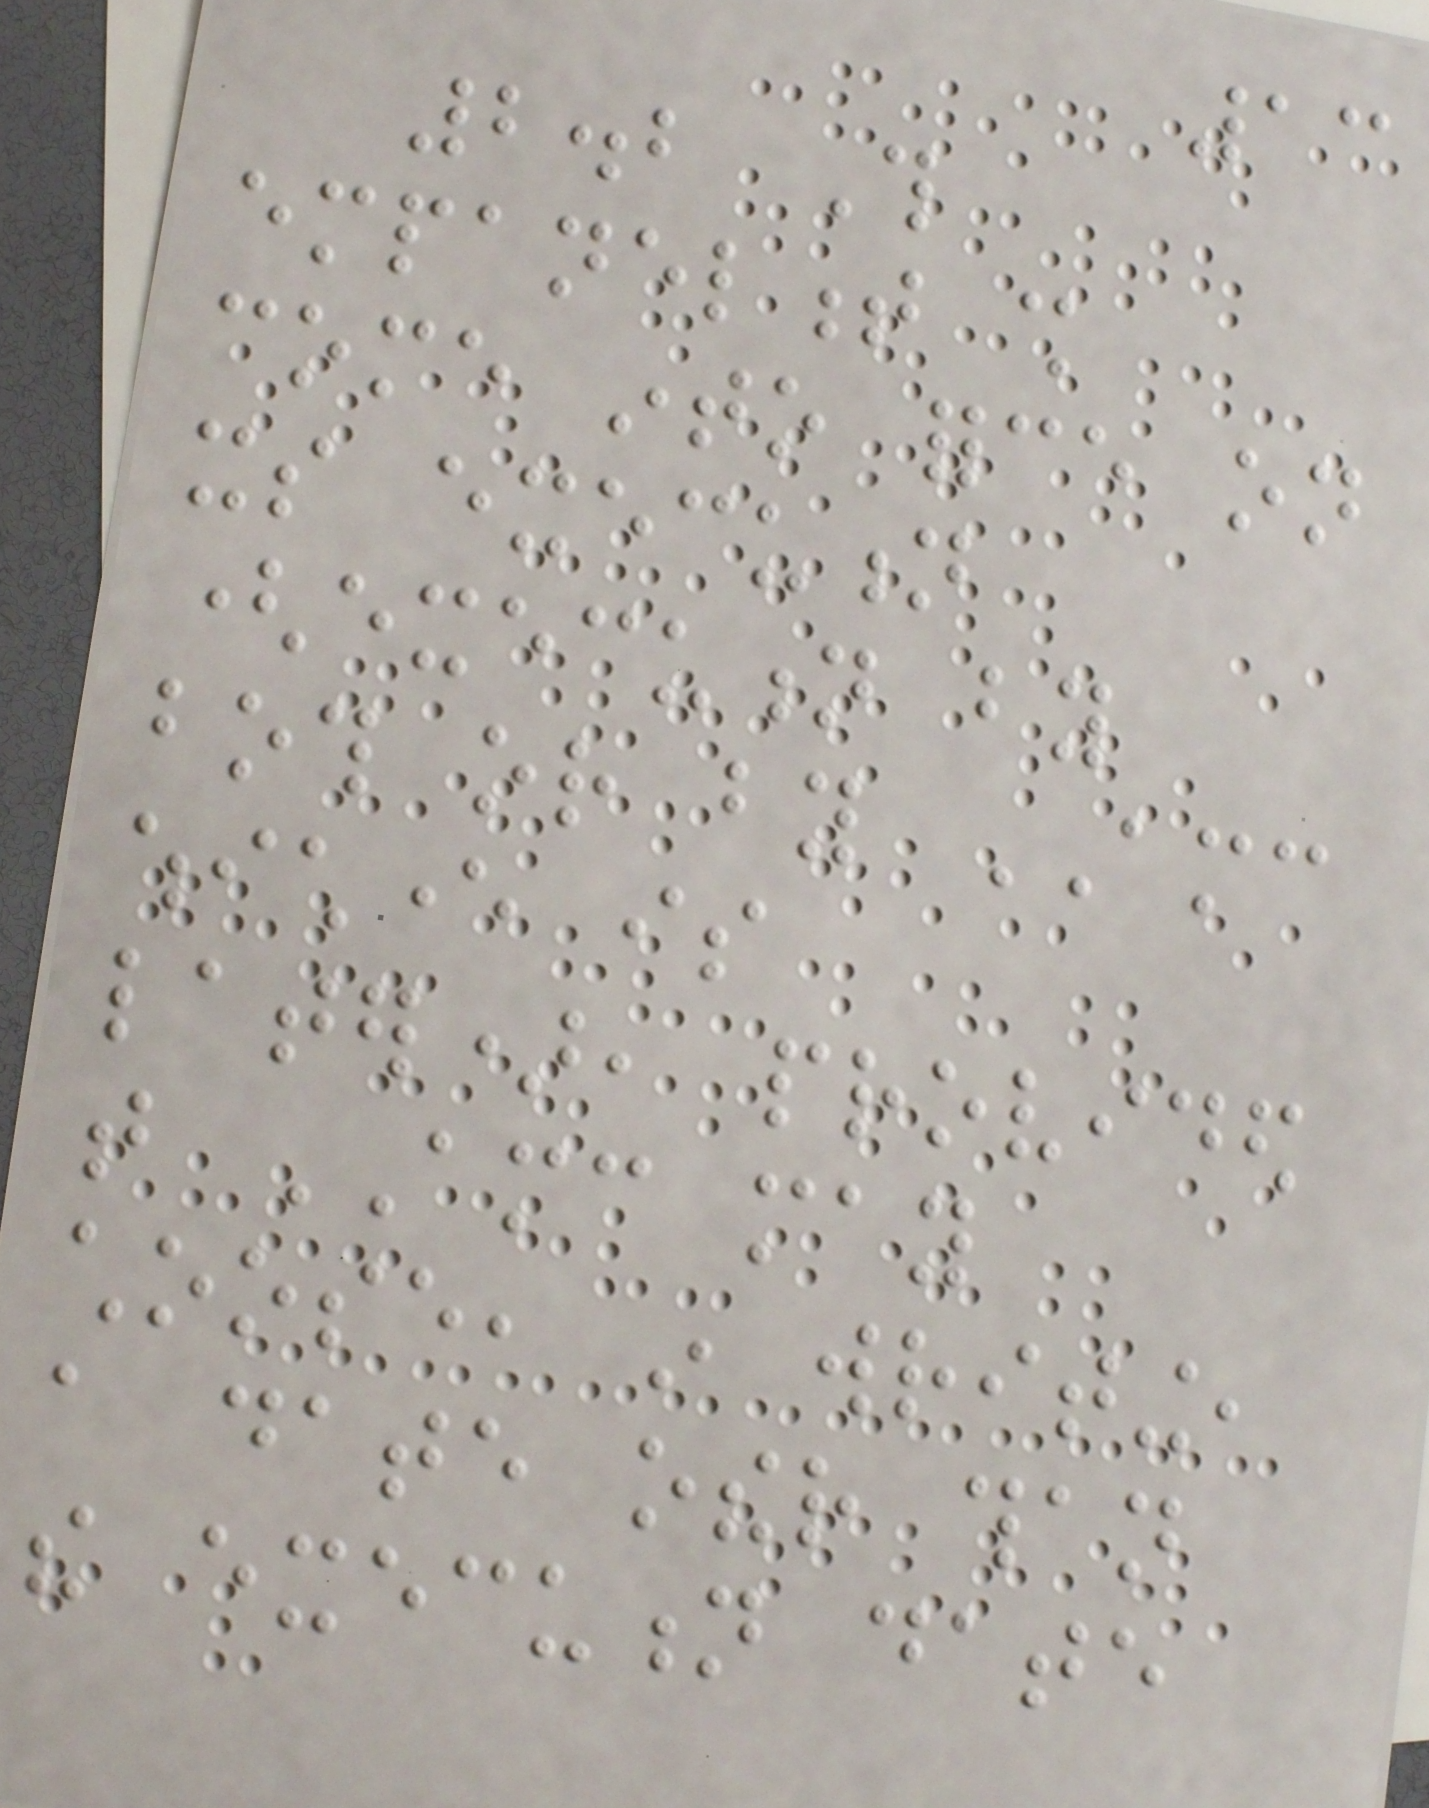13
2.2 This
empanelment shall
come into force on
its execution
(execution by
both or by AMC
whichever is
later), provided
that AMC may
choose, in writing,
a date other than
the execution date
